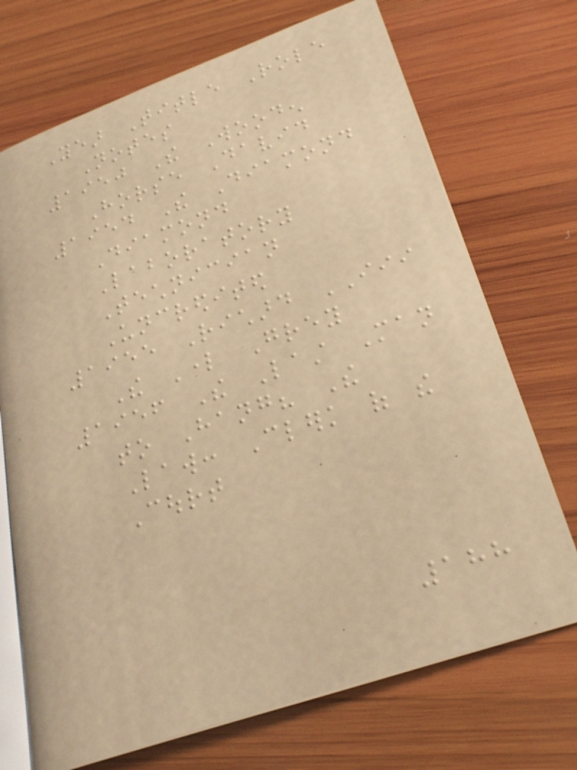Year Title Role
Notes
1950 The Wooden
Horse David
1954 The Diamond
Diamond
Laboratory
Technician
Uncredited
1955 Richard III
The Lord Grey
1956 The Last Man
to Hang? The
Law: Clerk of the
Court
188
